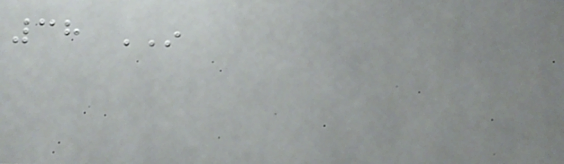38 IN
